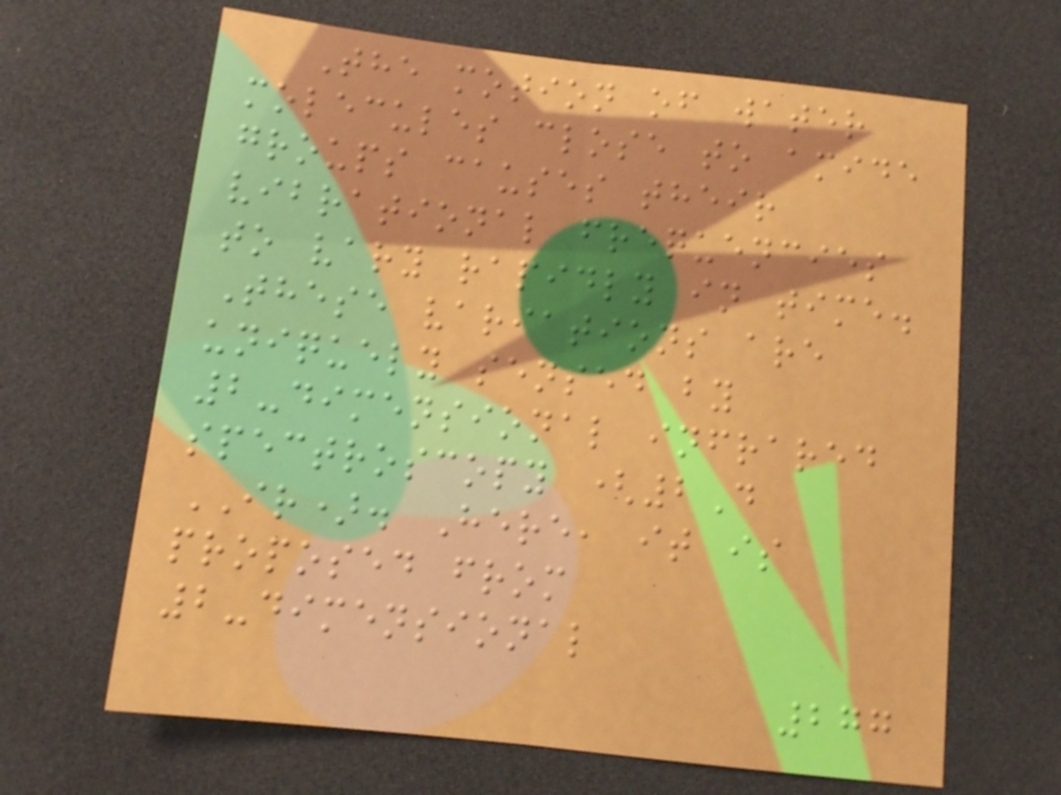The motion of water
molecules close to amide
groups causes their
vibrational frequencies
to vary rapidly in time.
These variations are
uniquely sensed by
2-dimensional infrared
spectroscopy (2D
IR). Here, it is
proposed from
2-dimensional
277
